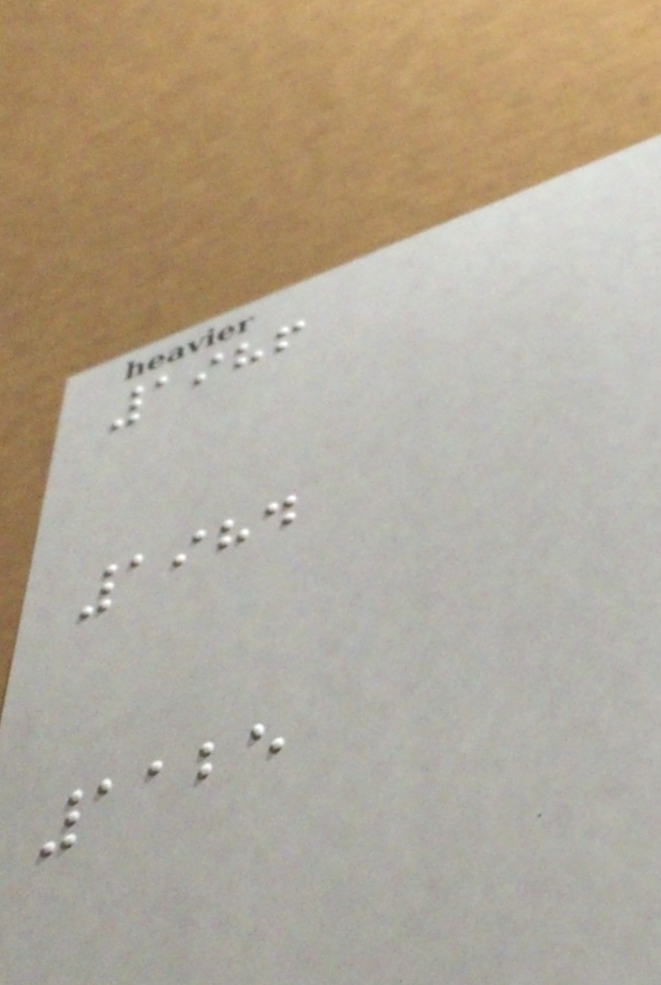1986
1984
1125
